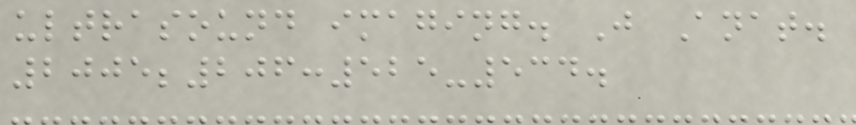ultrasound imaging. J Anat.
2005;206:525-534.
